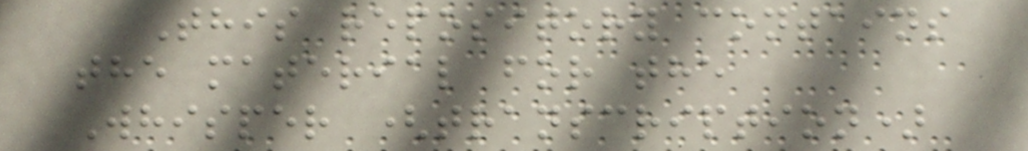This repository contains
the material for the
Whisper (transcription)
